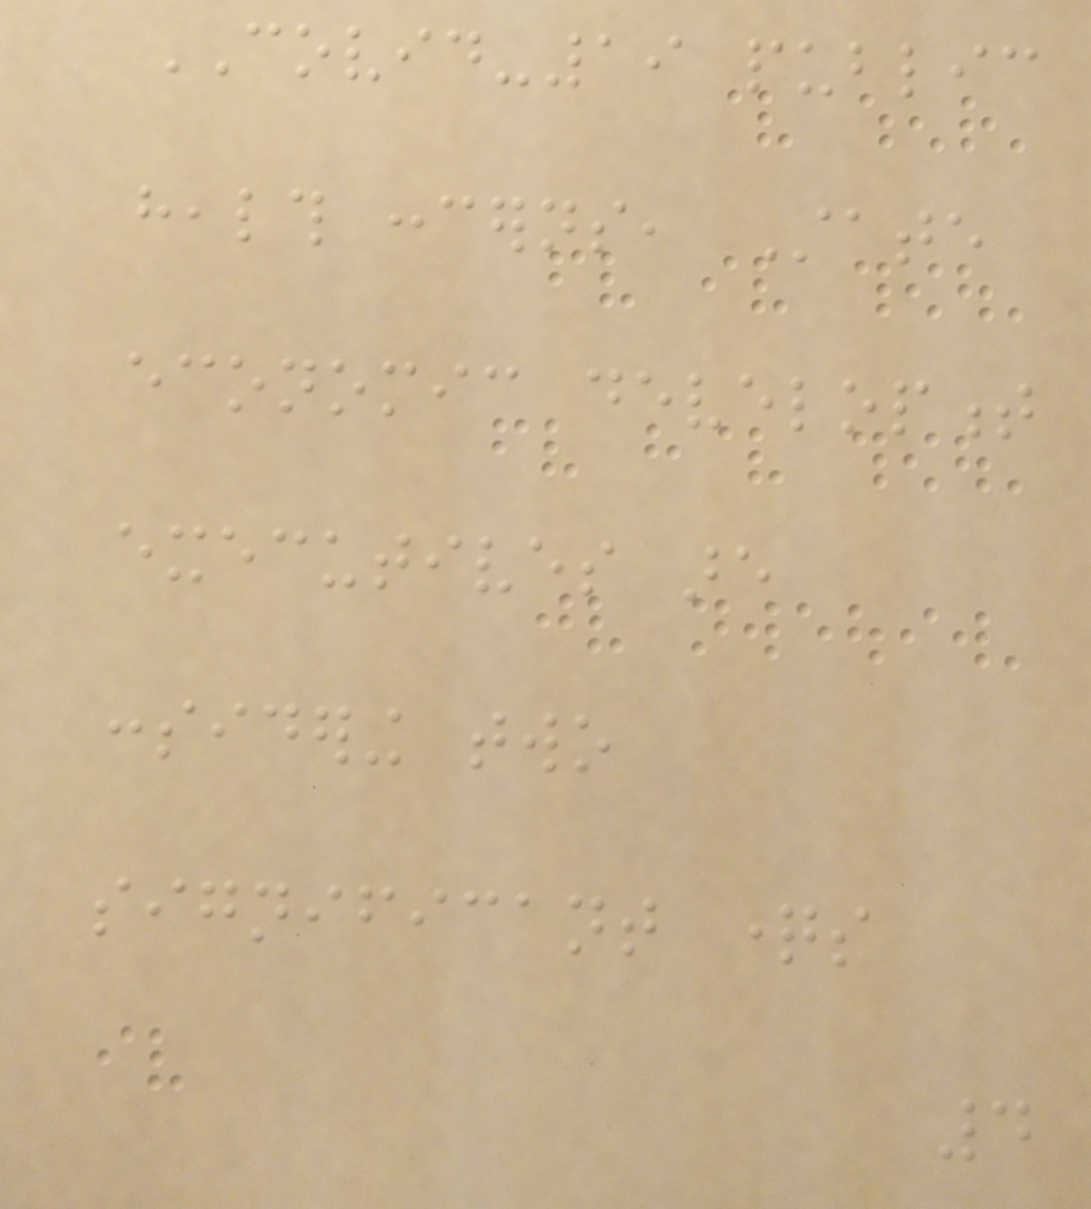COVID-19 public
health concerns, State
economic development
executives are
considering two
significant questions
4
